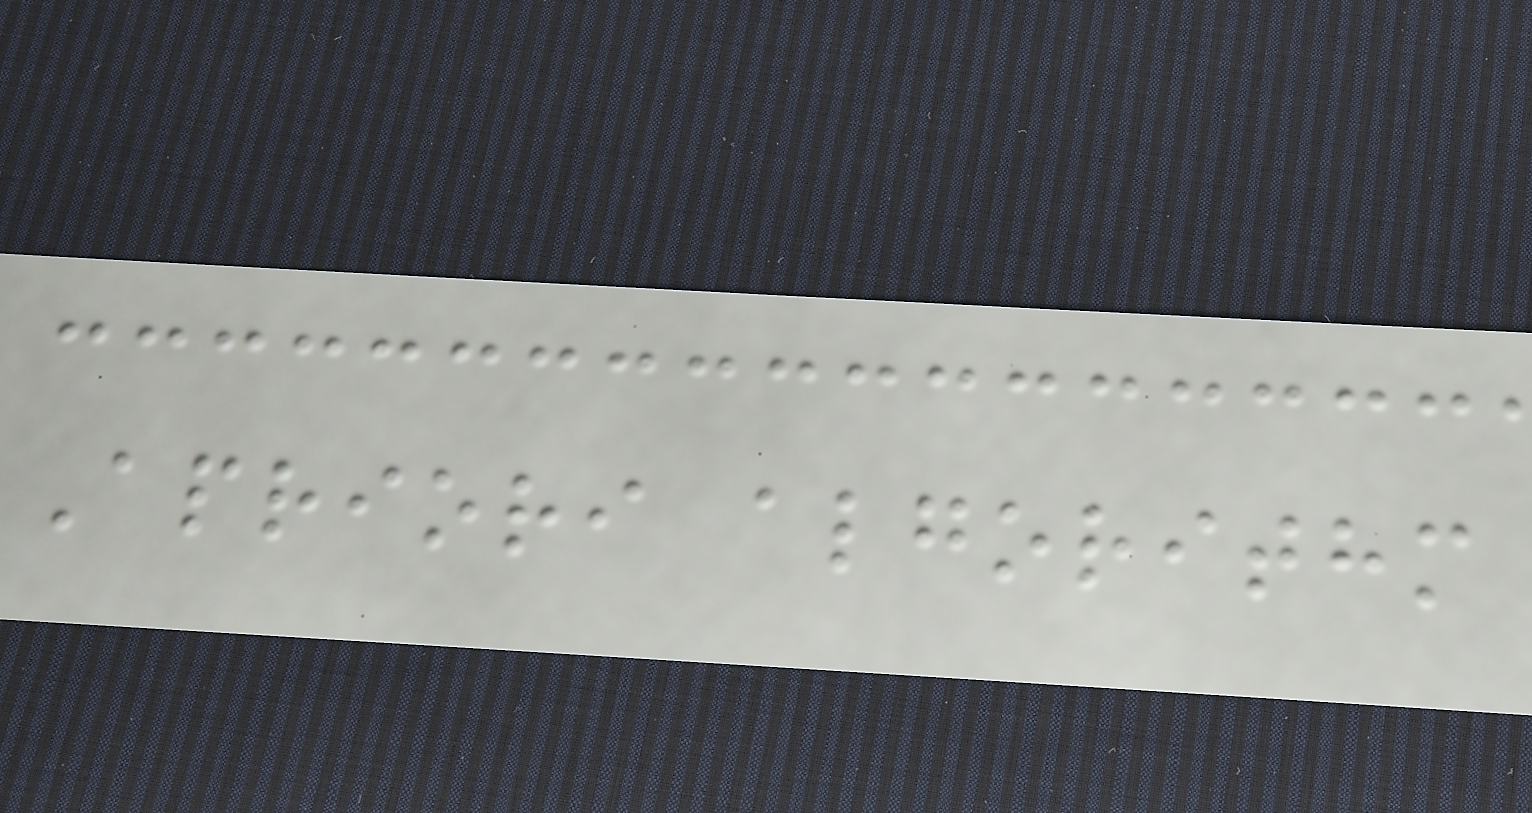Apriori algorithm
